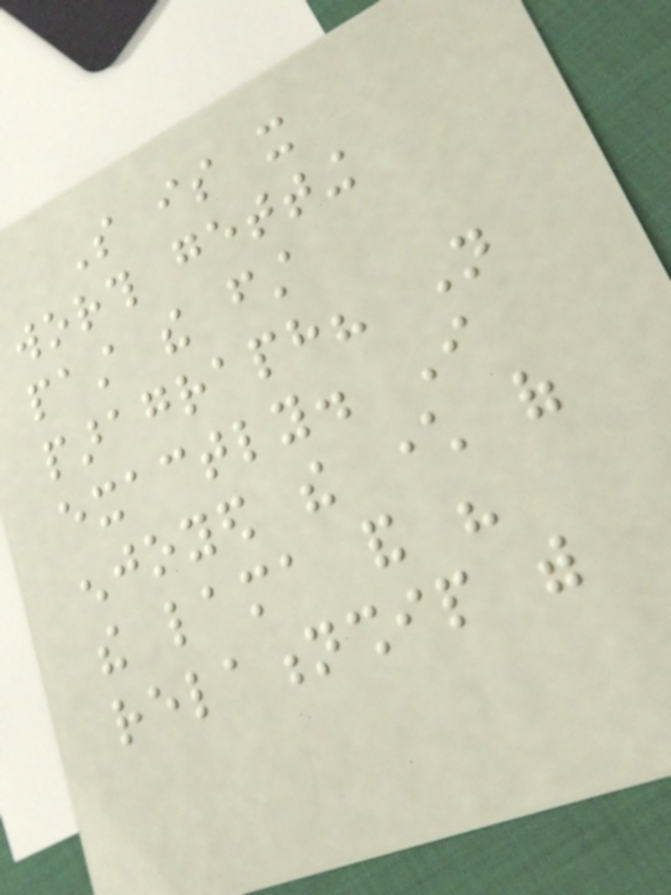So is it
worth getting
past the first
paragraph? Not
exactly. I
enjoyed the character of
the lama and his
relationship with
